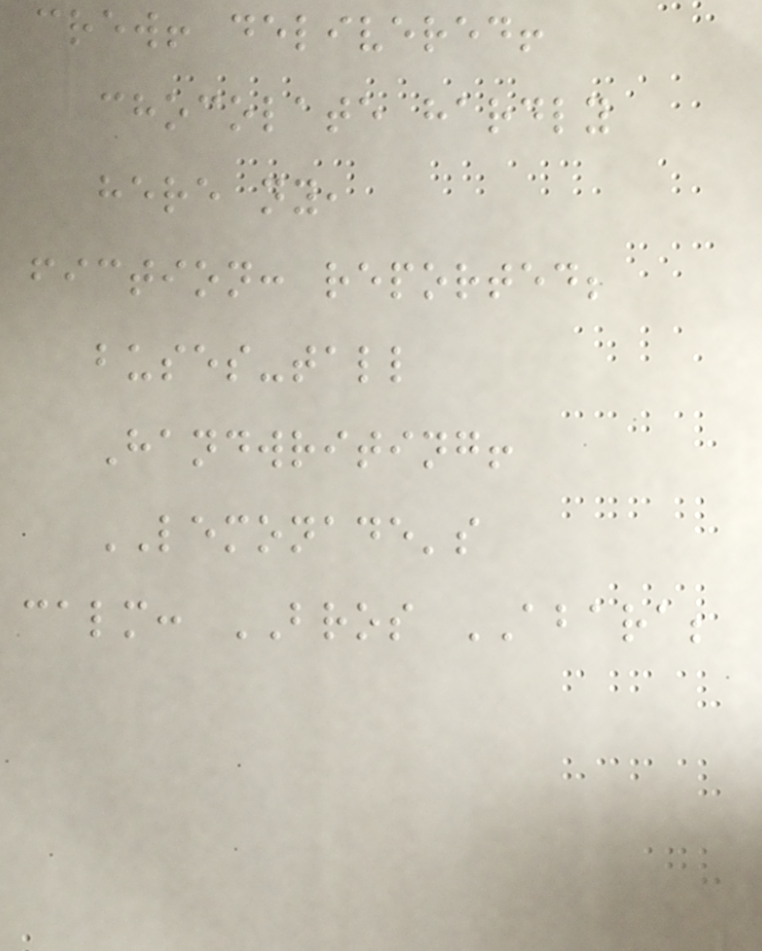crew! delivered!
chocolate hardly
here ny,
fiction: reported;
buses-tall
Handwriting!
LEMONADE's
calm: BROS ABARA;
